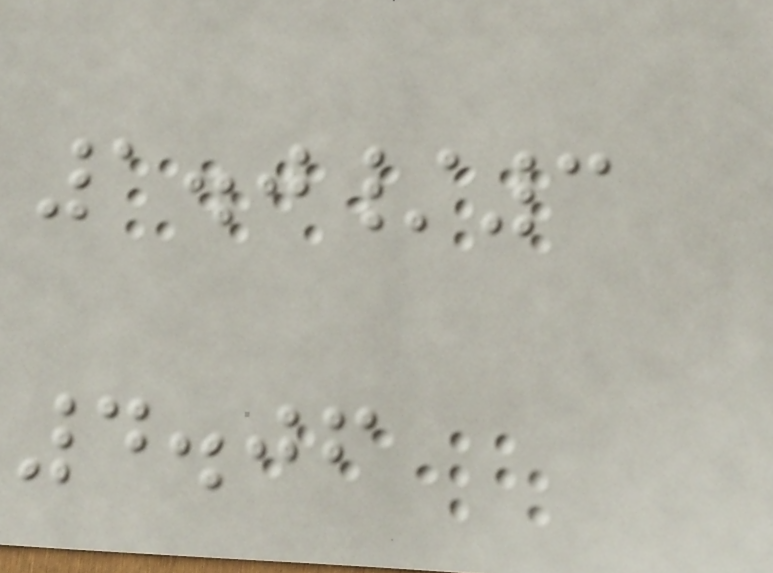1.0/3
4.06
